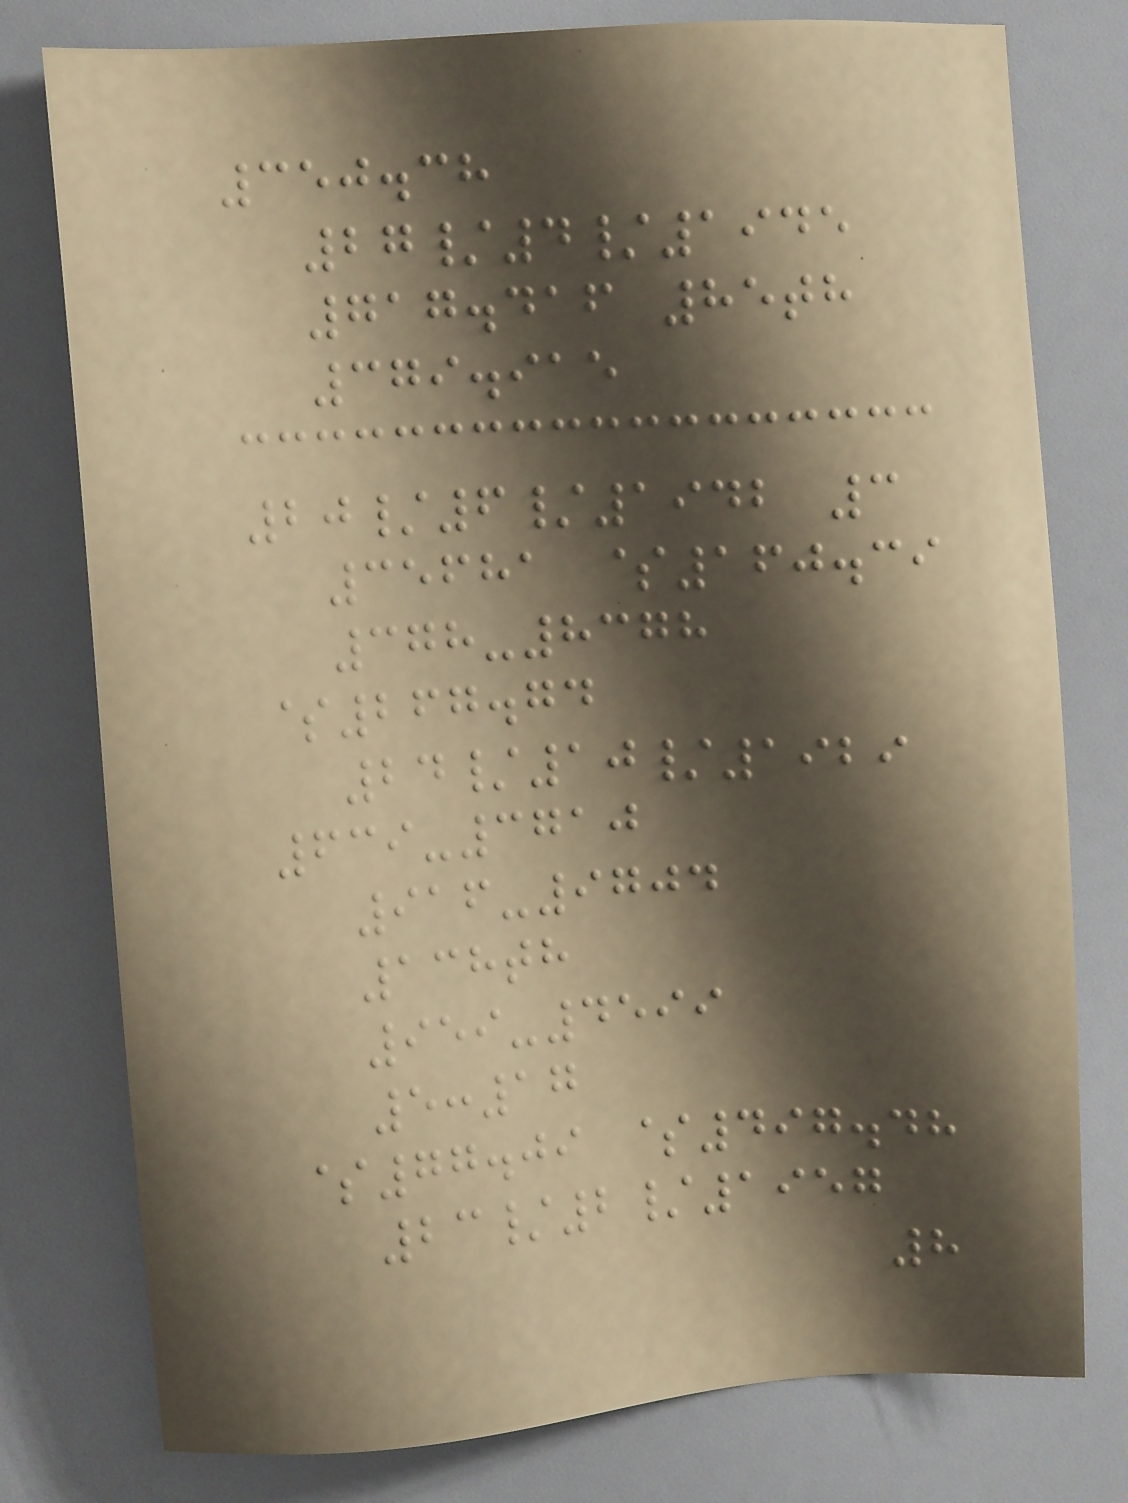350.38
27/4/1945
717.416 85th
379.915
20/6/1942 3
35681 $160.39
378-8378
$267.74
24/10/1929
639-3710
916-9704
138th
959-4599
5:17
$77.09 $497.48
23/2/1957
8
